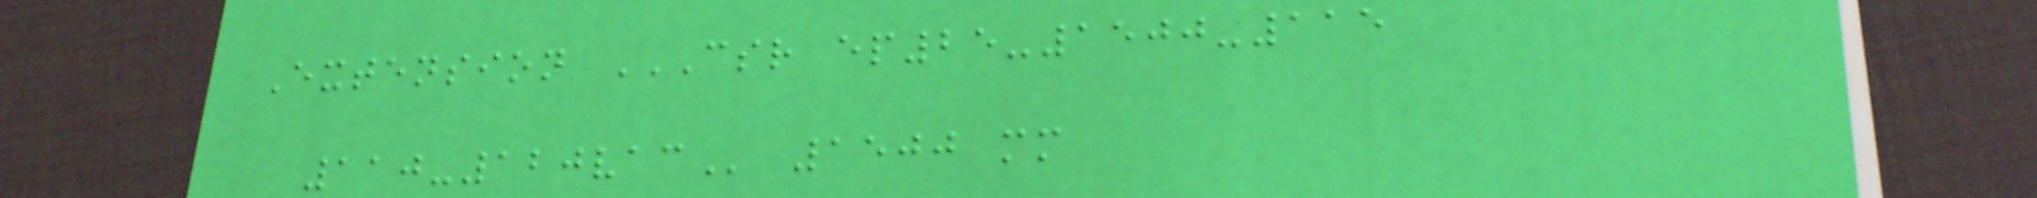Extension CSR EP25-1500-115
110-120VAC 1500 mm
